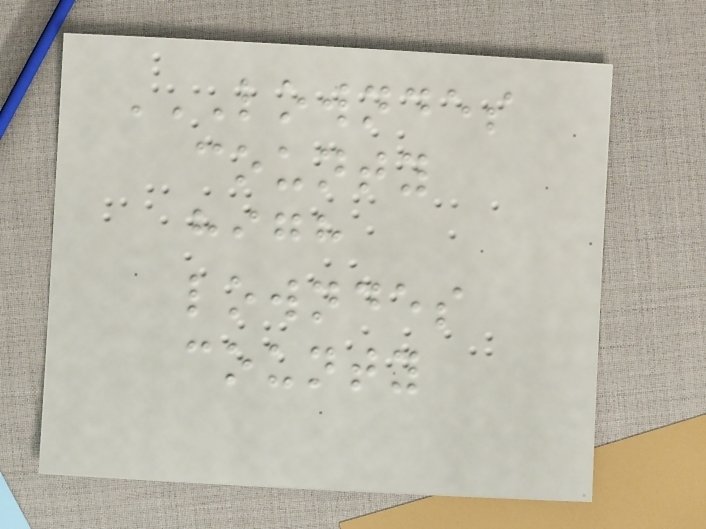LOWNDES
COUNTY
HIGH
LOWNDES
COUNTY
